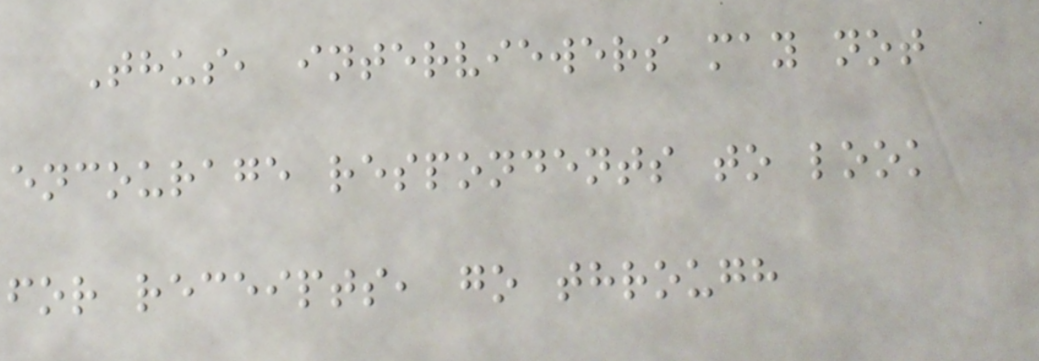Thus, interviewers may not
encourage respondents to look
for receipts, go through
